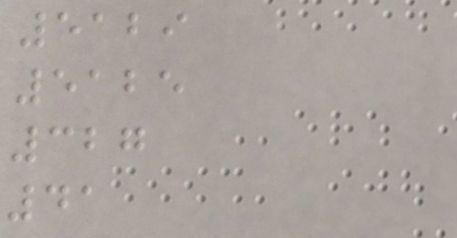5129
5125
327
41
